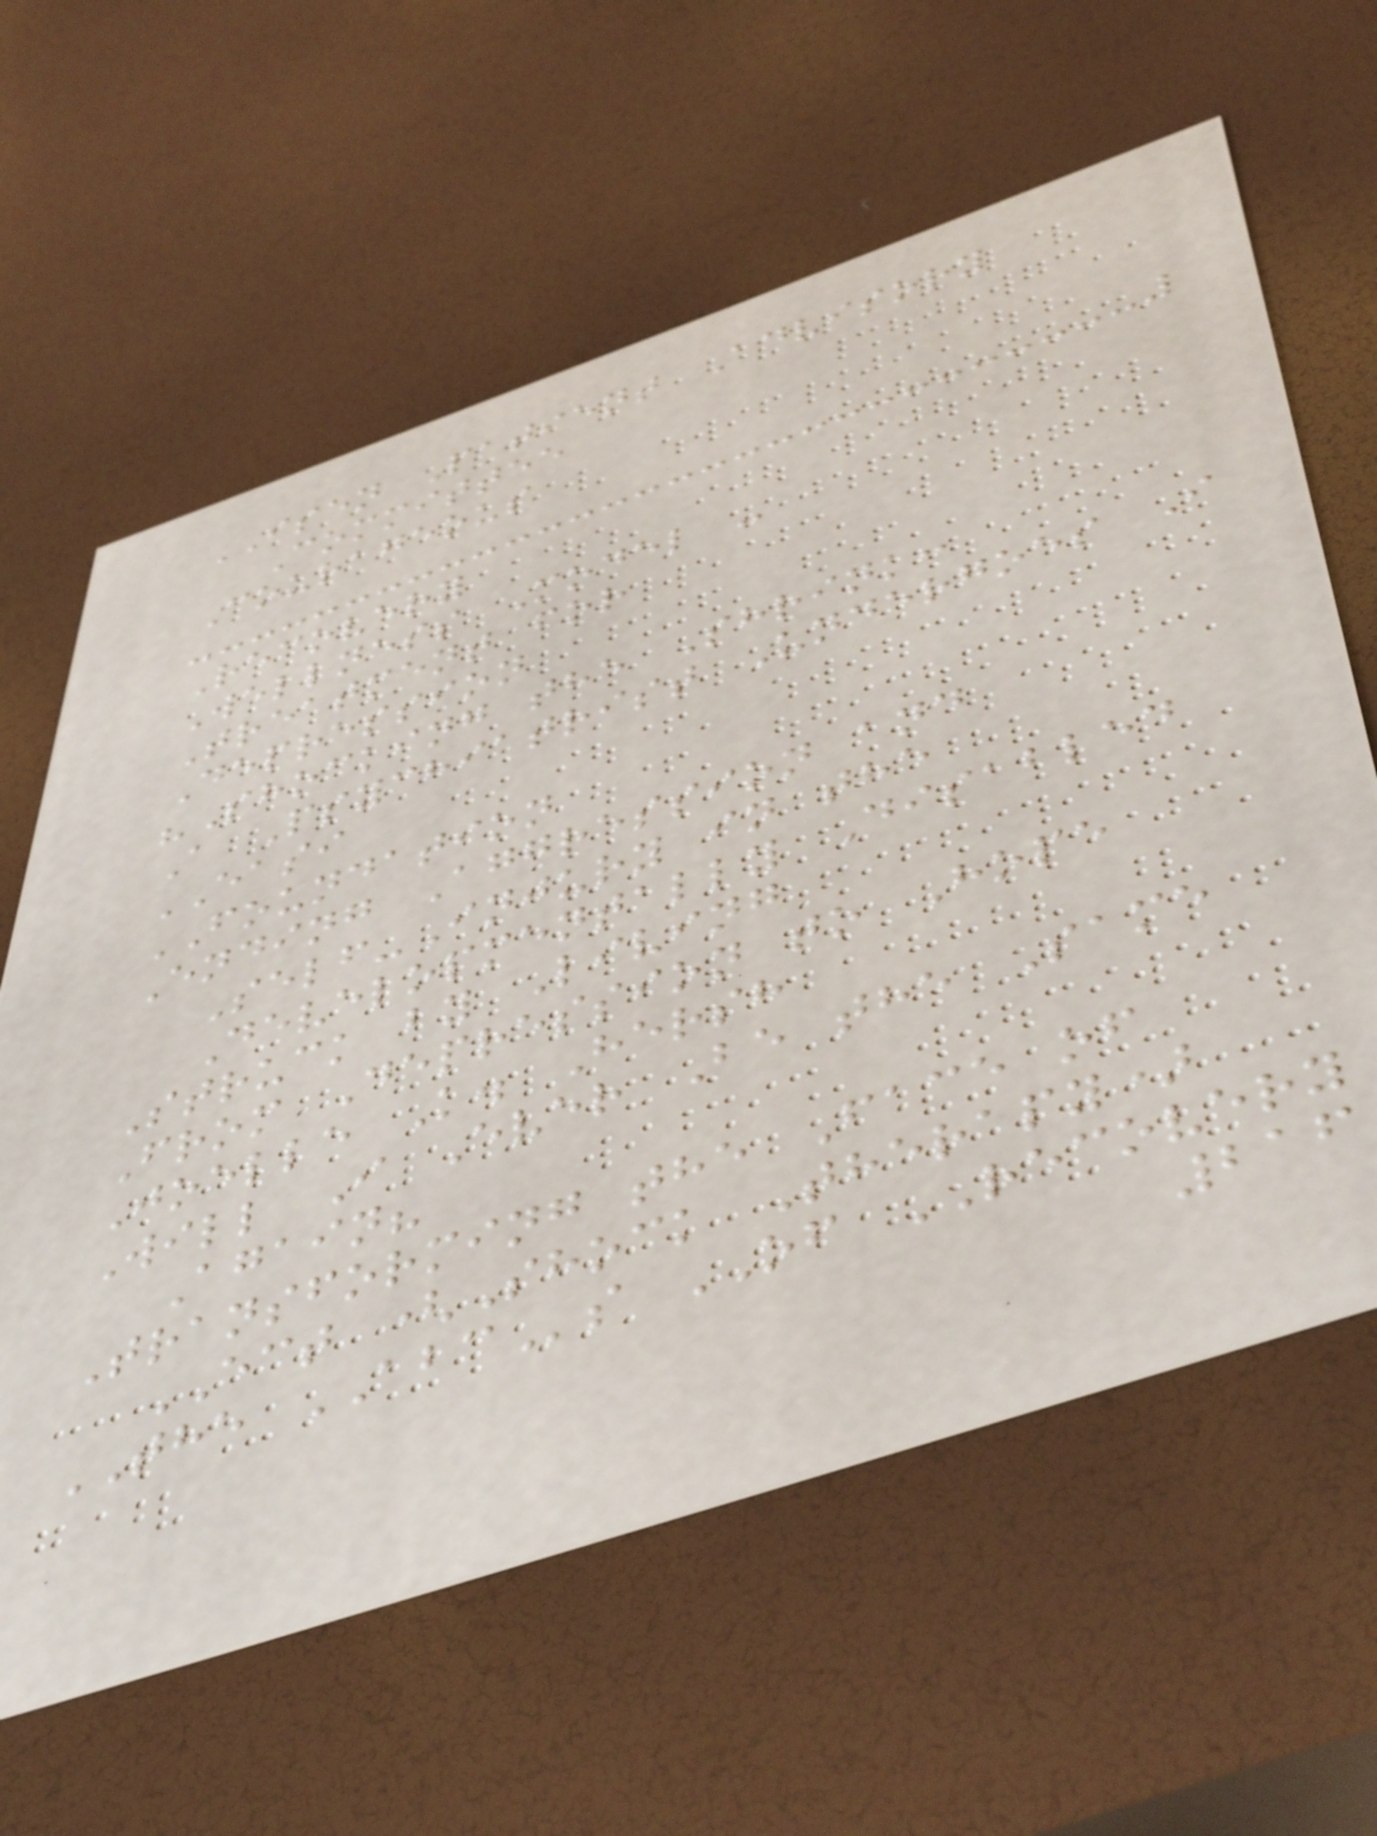ISEN Patient Advisory
Committee
Courageous
Recovery
Wellness Model -
Treatment for
Depression
"Shocking the Shrink:
A Psychiatrist Undergoes I
EASI
FOUNDATION
Ending Aggression and
Self-Injury in the
Developmentally Disabled
Struck by Living
From Depression to Hope
Joelle K. Hersh
Will I Ever Be the Same
Again?
Transforming the Face of
ECT (Shock Therapy)
THE ABCs OF RECOVERY
216
